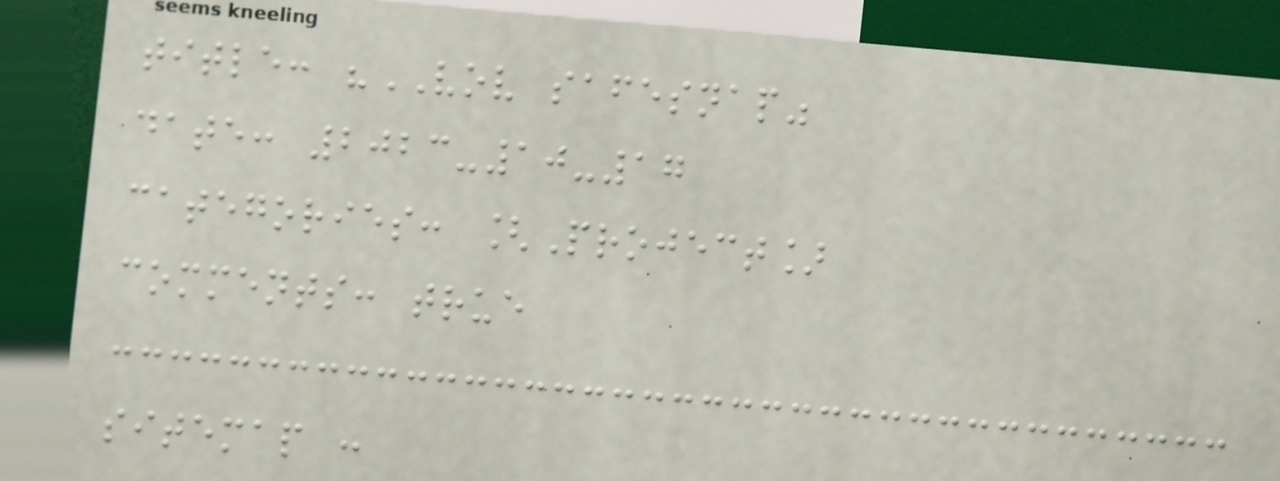title: "VOV safesnap"
date: 2023-10-17
categories: [Project]
comments: true
sitemap :
